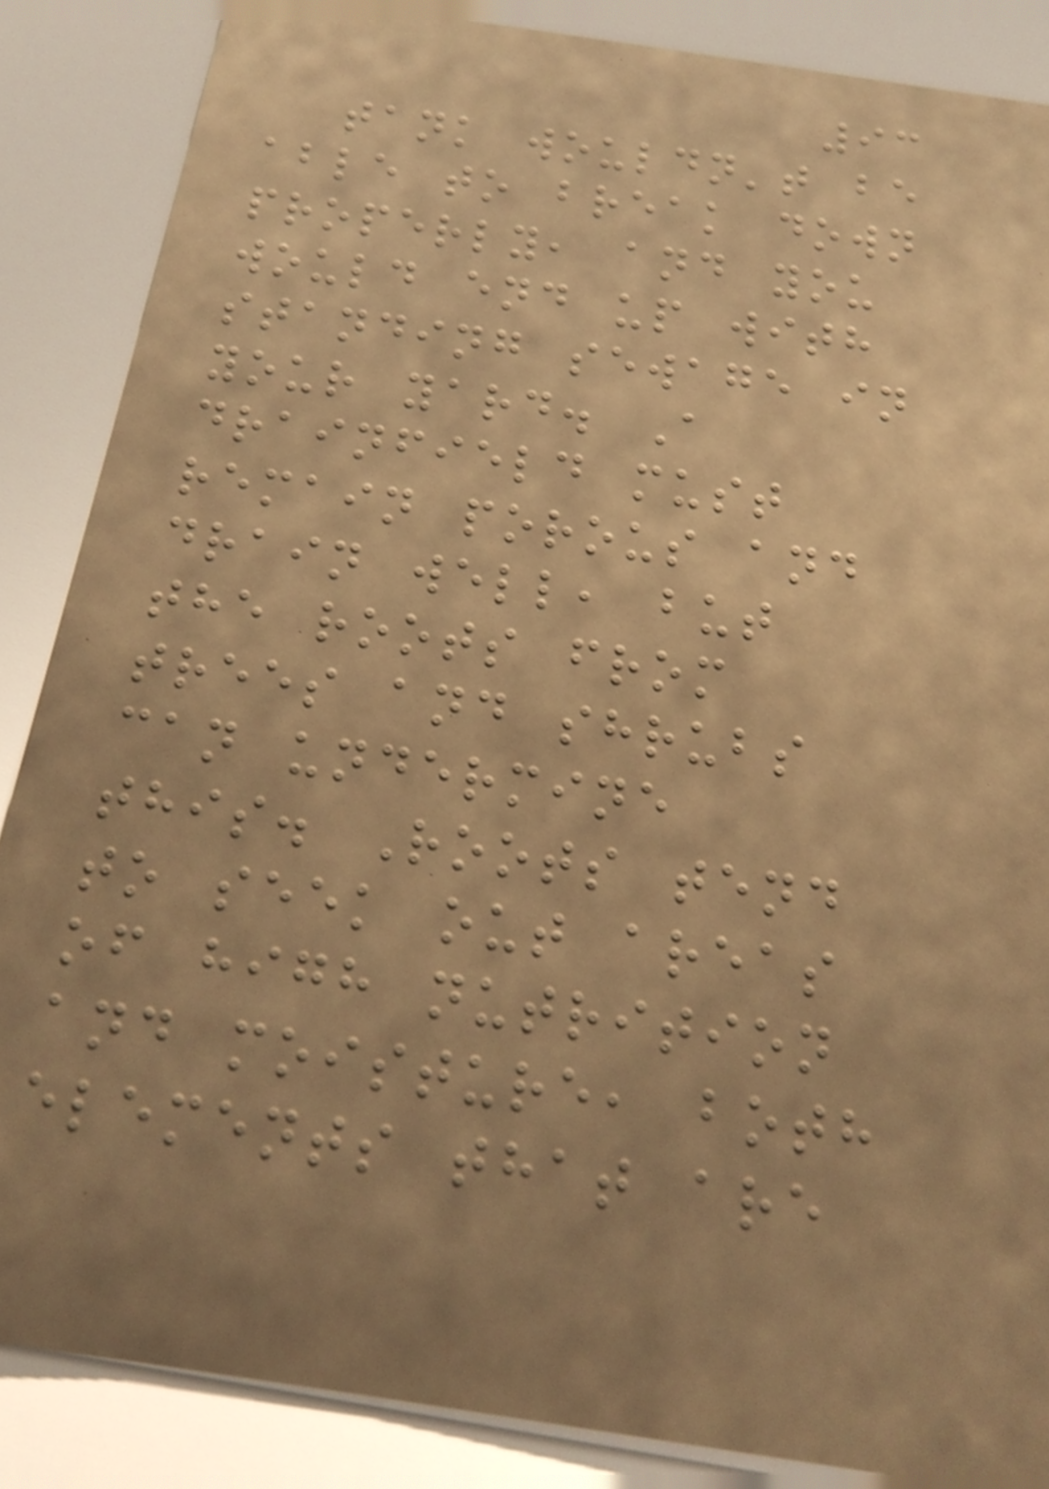93
tank wouldn't be
able to break down
properly, and you
would end up with
standing sewage in
your yard. A
drainfield must
remain porous and
drain well, but
the roots from
trees and shrubs
can undermine
this. Roots tend
to seek out areas
of high nutrition
and moisture, both
elements that are
